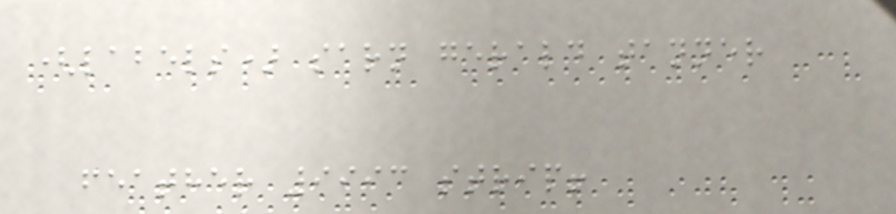(labels) sarn gerald tanner
feather 9993 strip!
